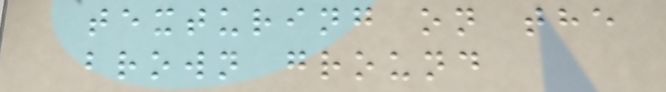texturing on the
brown ground
